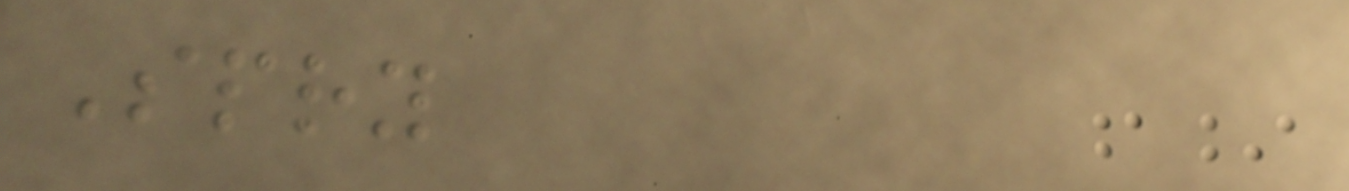Spry
